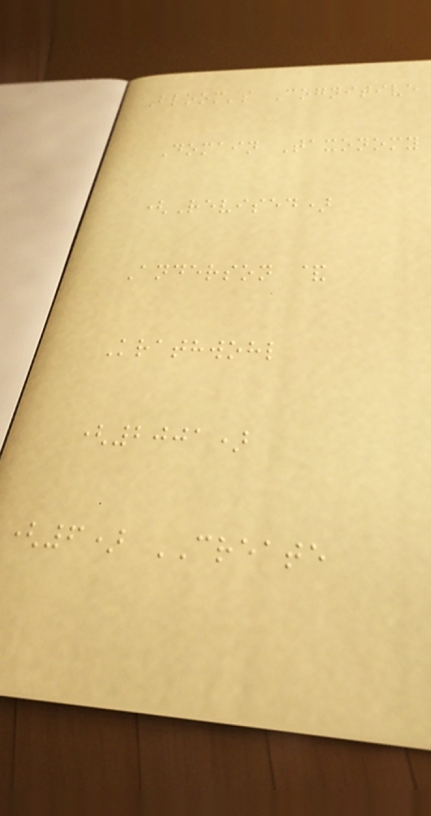Bloom's Cognitive
Domain Taxonomy
(Revised)
Anderson &
Krathwohl
(2001)
(6) CREATE
